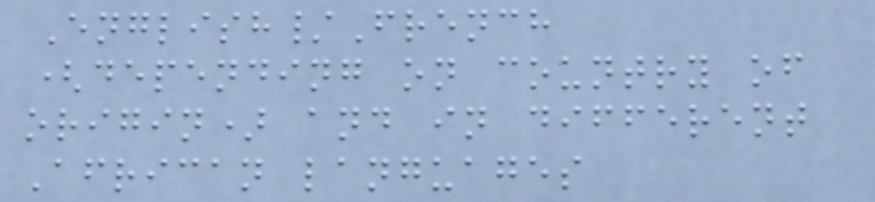English/French
(depending on country of
origin) and in different
African languages
